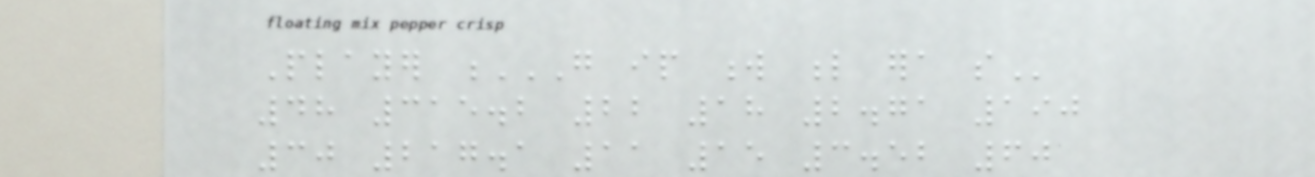Player G IP W L ERA SO
48 315.2 22 18 2.71 190
30 217.1 11 15 3.52 60
